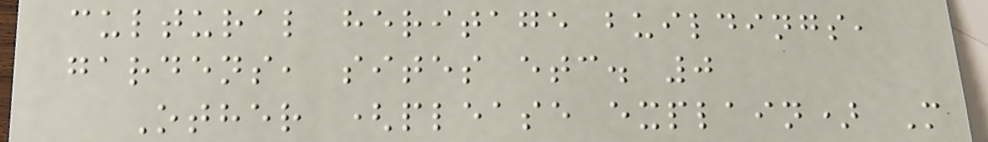cultural heritage buildings,
gardens, sites etc. 0
Other (please explain) M
